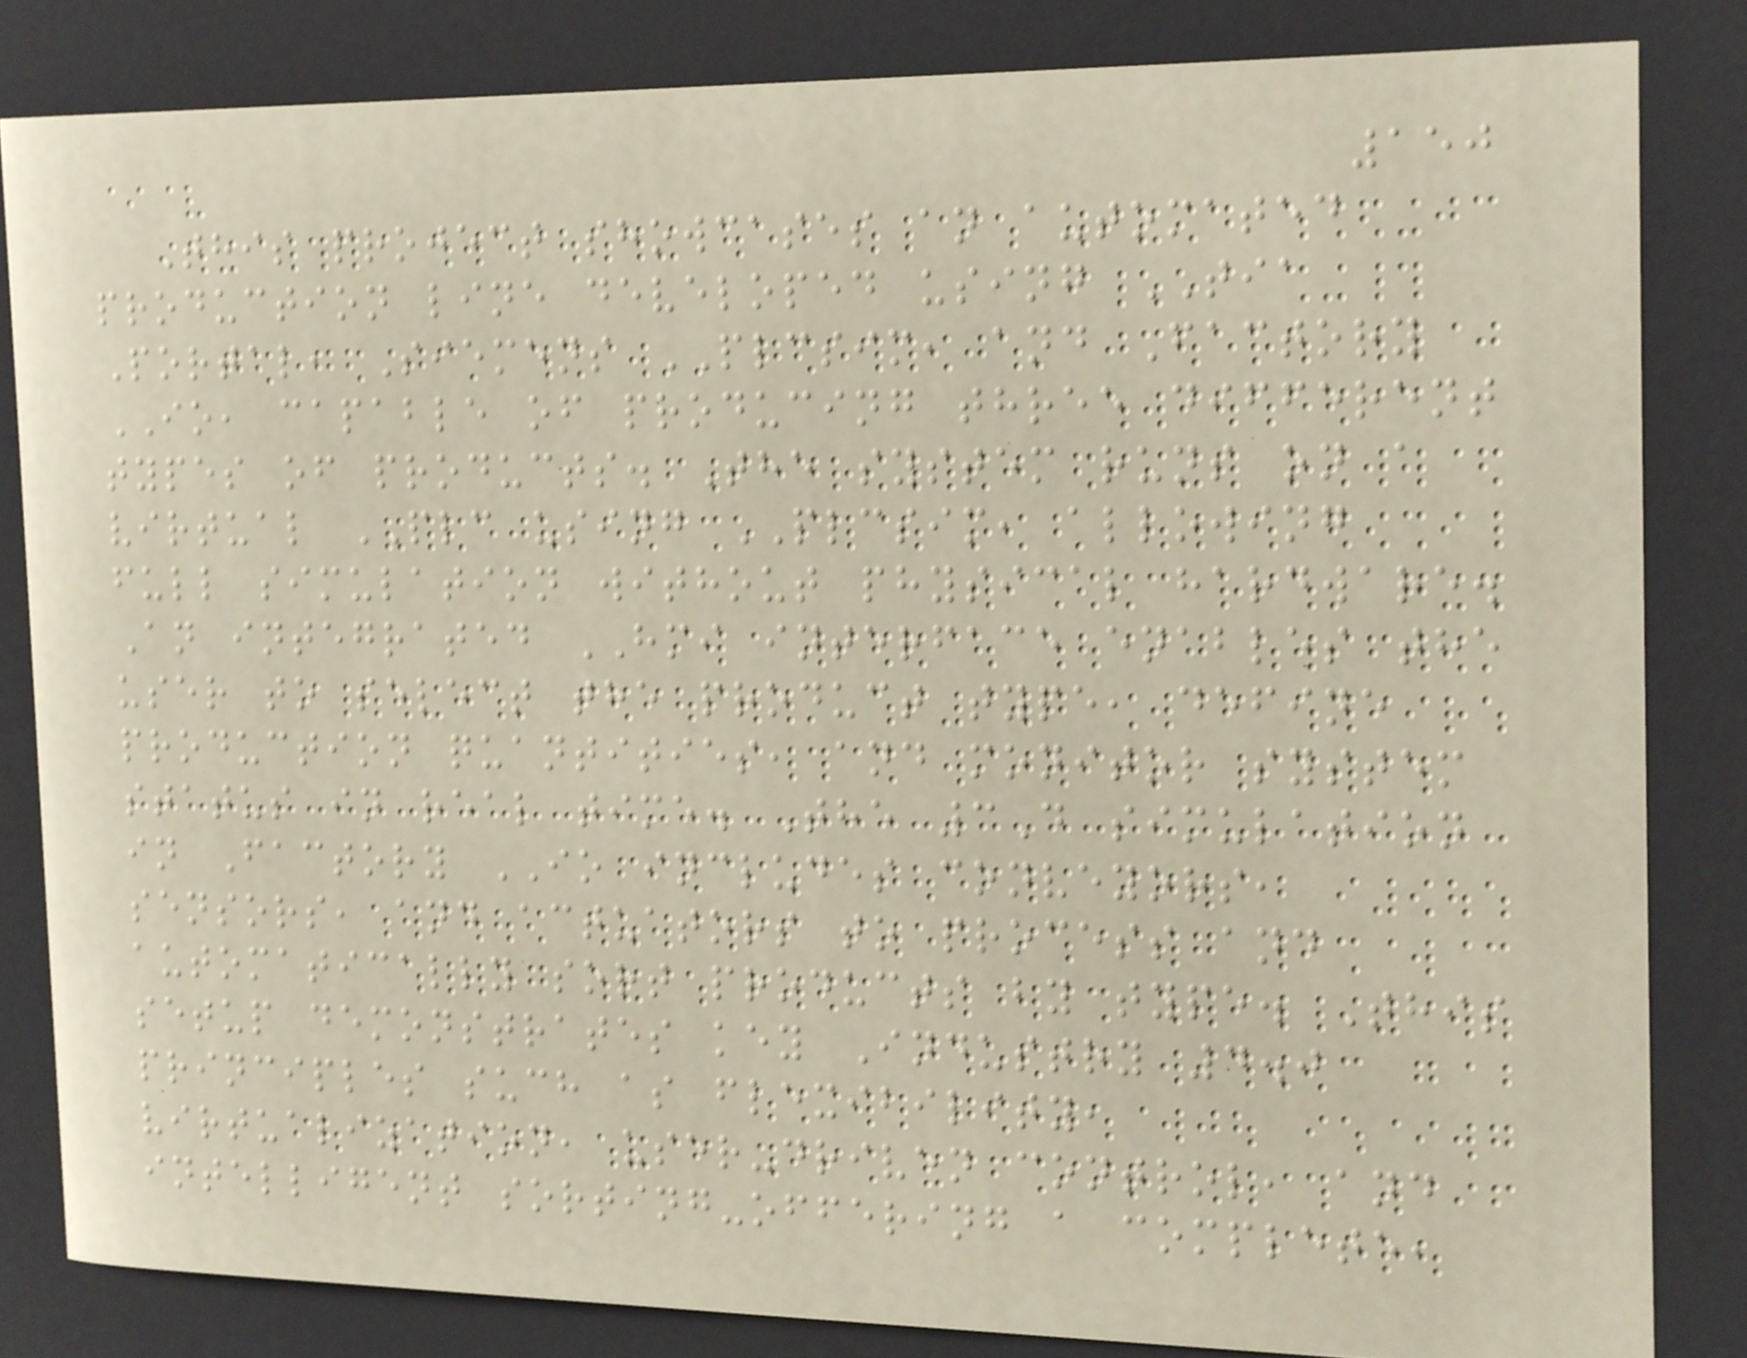150
This project showcases an automated
production line developed using TIA
Portal, Siemens PLCSIM, and Factory
IO, capable of producing three different
types of products. The system runs on a
virtual PLC using PLCSIM, allowing
full simulation without physical hardware.
An integrated HMI interface enables the
user to select the product type, define
production quantities, and monitor system
status in real time. The 3D simulation
in Factory IO includes conveyors,
sensors, and actuators to process and
automatically sort products by type. This
setup demonstrates key Industry 4.0
principles such as flexibility,
virtualization, user-driven control, and
intelligent sorting-offering a complete,
